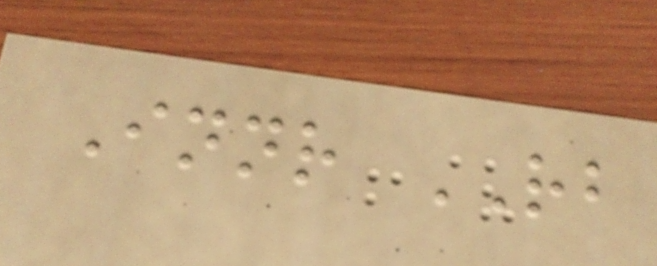Innr RB
